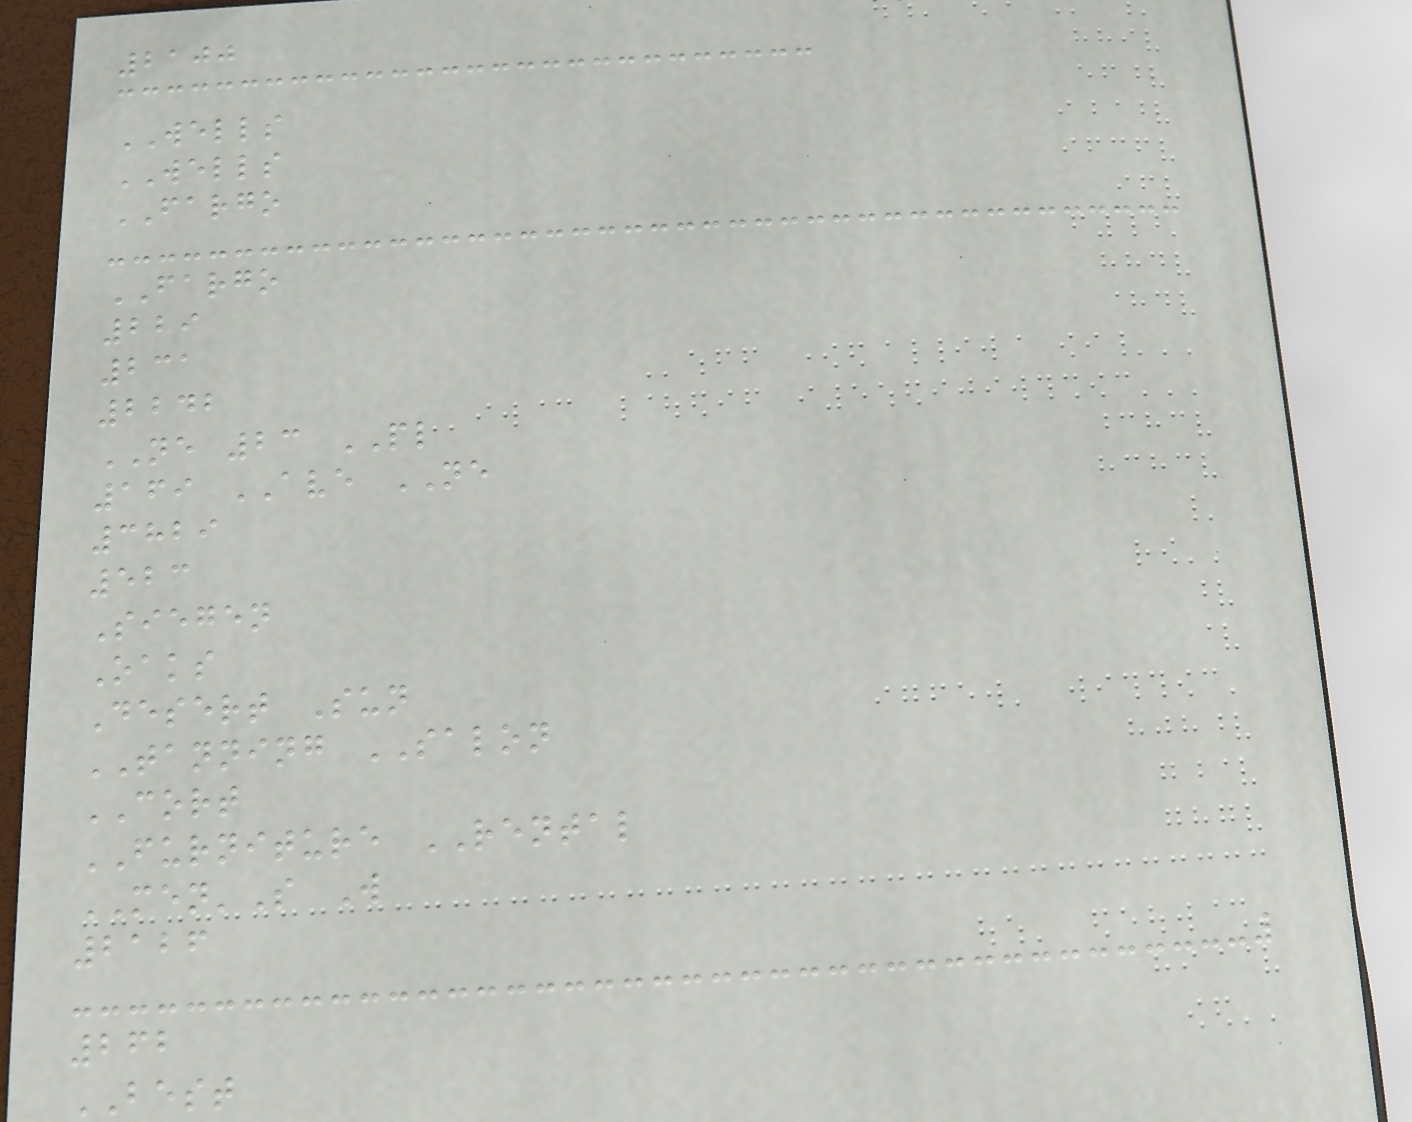2100
WELLS
WELLS
FARGO
FARGO
229
231
2242
NE 23 PL
169 AVE NE
3829
523
Siegen
Oaks
Desert Sun
TANNING SALON
CORT
FURNITURE RENTAL
MEN'S W
2126
262
BEST
